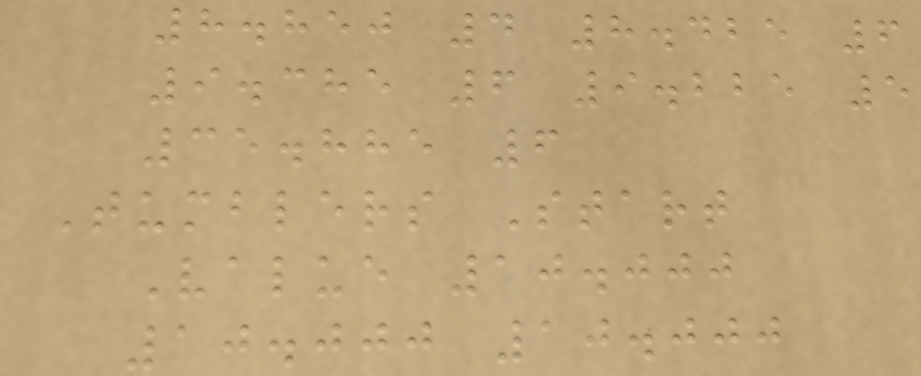8.850 4 8.425 6
9.385 6 9.225 5
35.885 6
Tumblers Start
Value 10.000
10.000 10.000
